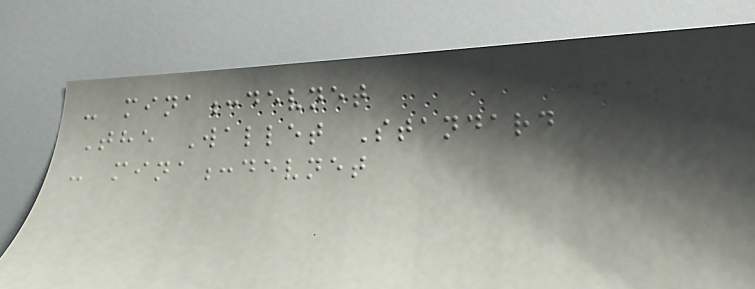- mina:devnet
The Wallet Standard
- mina:devnet
